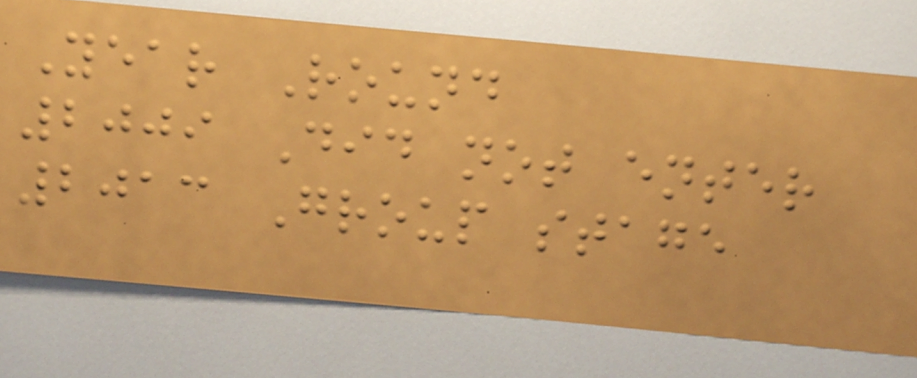Year Round
2009 Did not enter
2013 Group stage
